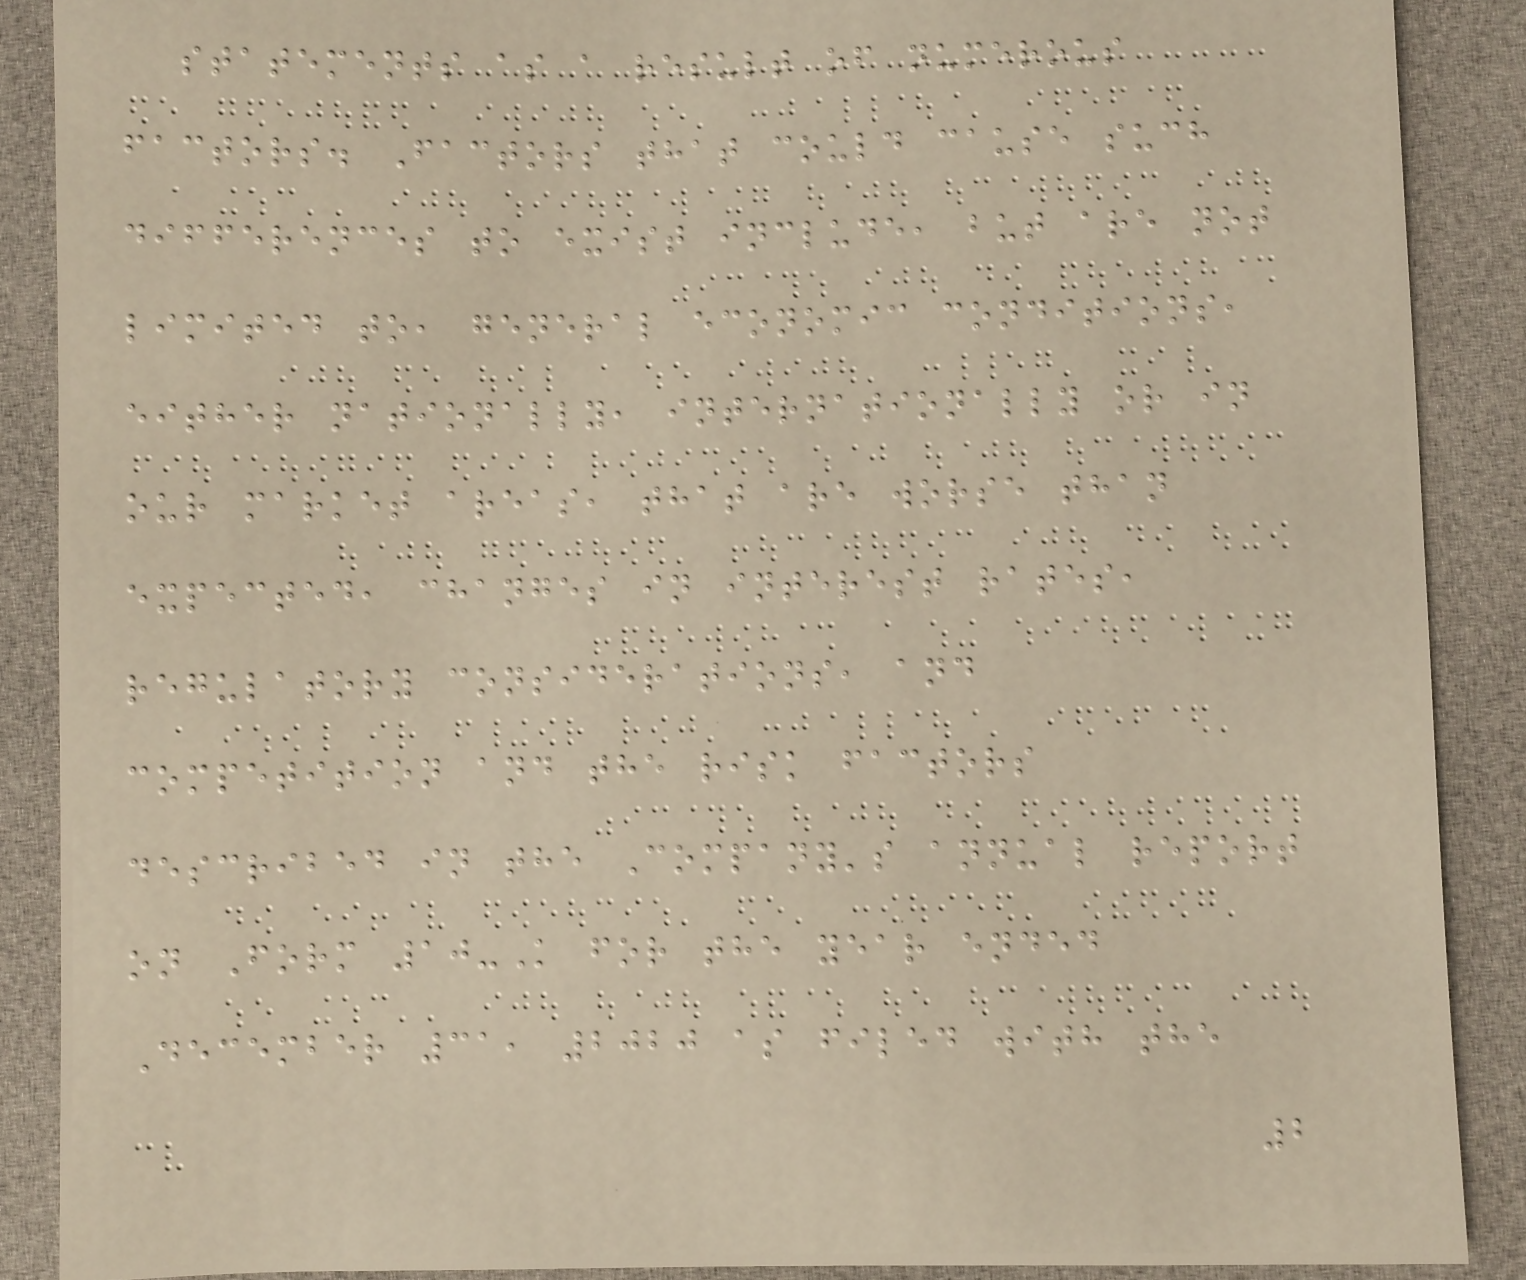statements as a result of numerous
factors. Factors that could cause such
differences to exist include, but are not
limited to, general economic conditions,
either nationally, internationally or in
our market areas, that are worse than
expected, changes in interest rates,
regulatory considerations, and
competition and the risk factors
described in the Company's annual report
on Form 10-K for the year ended
December 31, 2020 as filed with the
2
